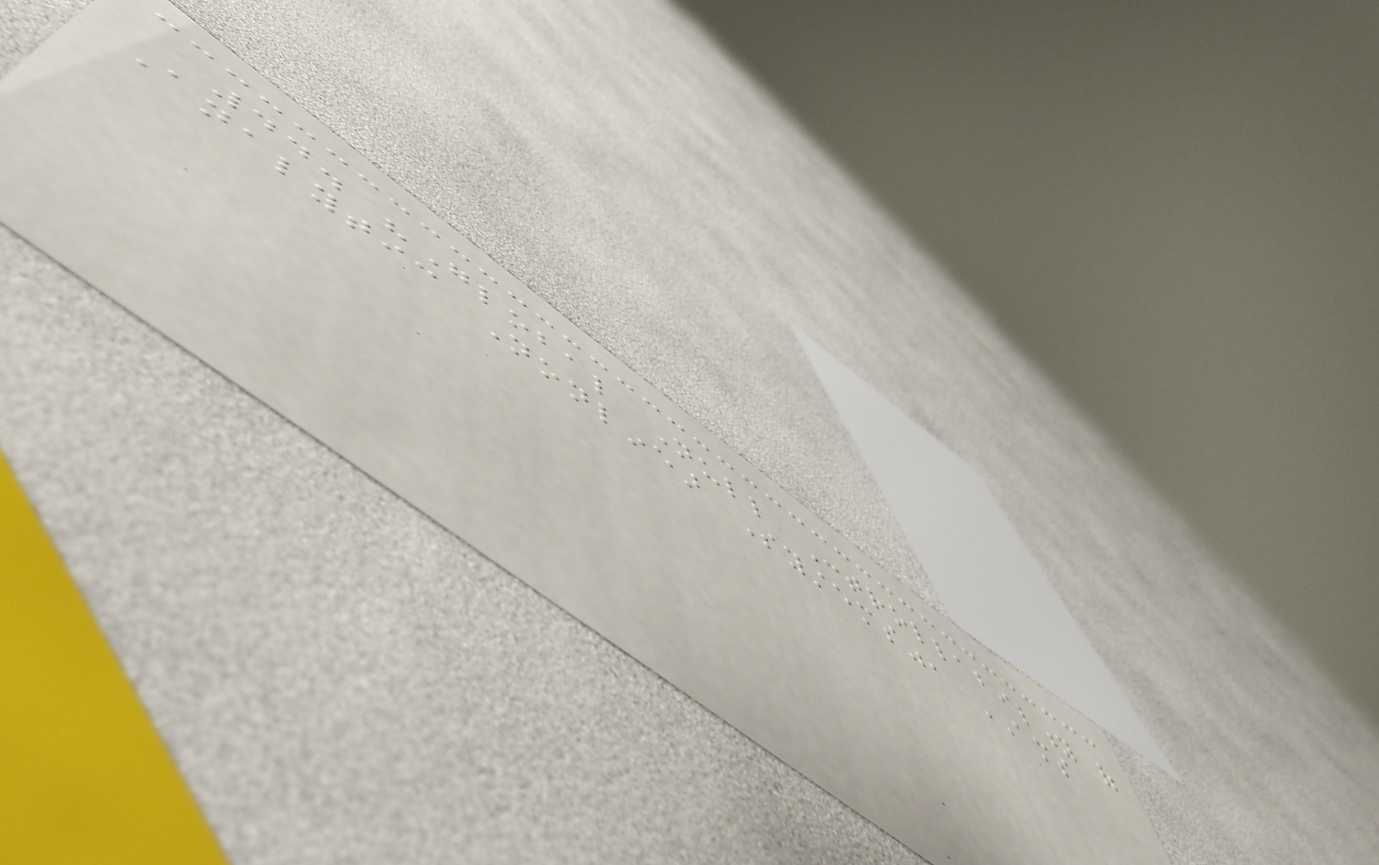44. "Global Null Controllability of
Analytic Nonlinear Systems", AMS
